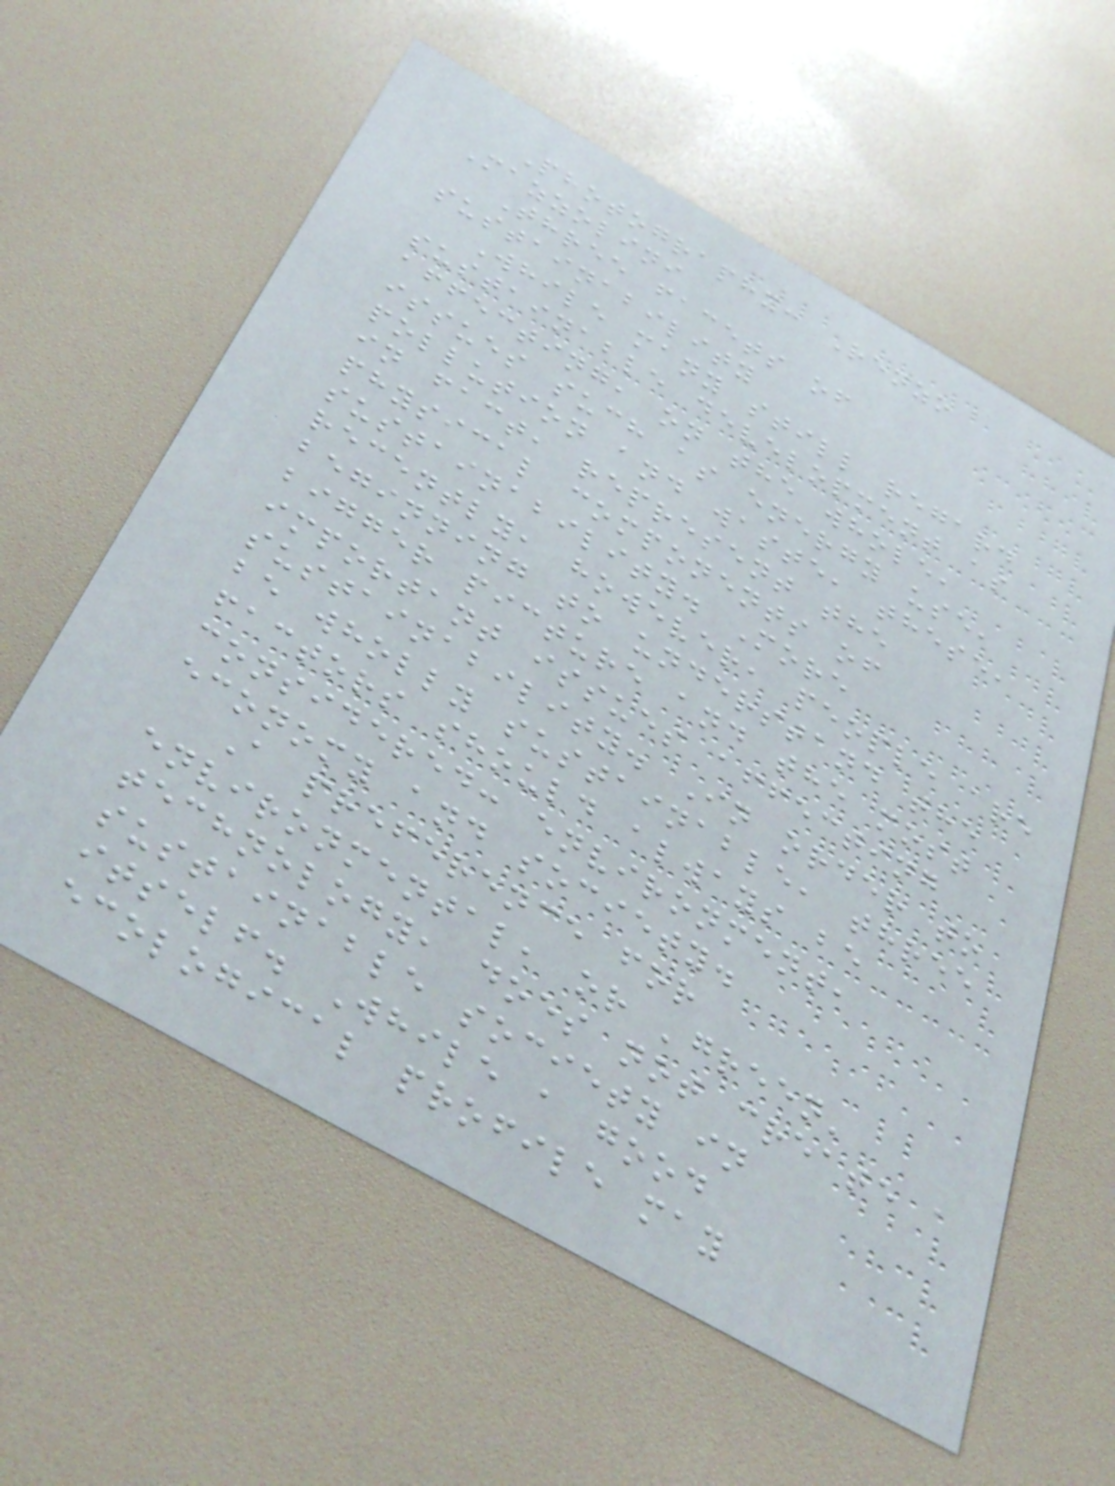Photography: Renzo
Mazzolini
Three facets of
sustainability
While many still regard
sustainable development as
affecting, on the whole,
issues such as energy use,
pollution and waste, these,
in fact, represent the
physical components of
sustainability. More
recently, however, people are
beginning to understand the
bigger picture and the most
important issues affecting
sustainability. In order to
be wholly sustainable, three
factors should always be
considered: environment,
economy and society.
A preference for
environmental, or 'green'
technology, does not create a
sustainable society in
itself. While a good
ecological profile may
